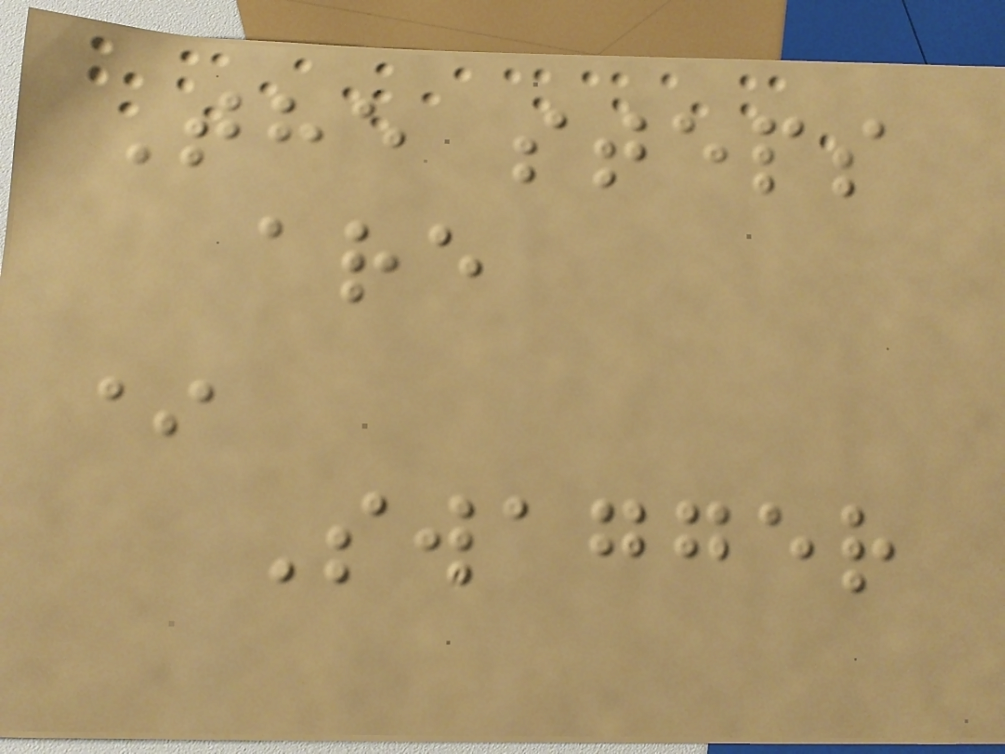The steps
are
*
Swagger
